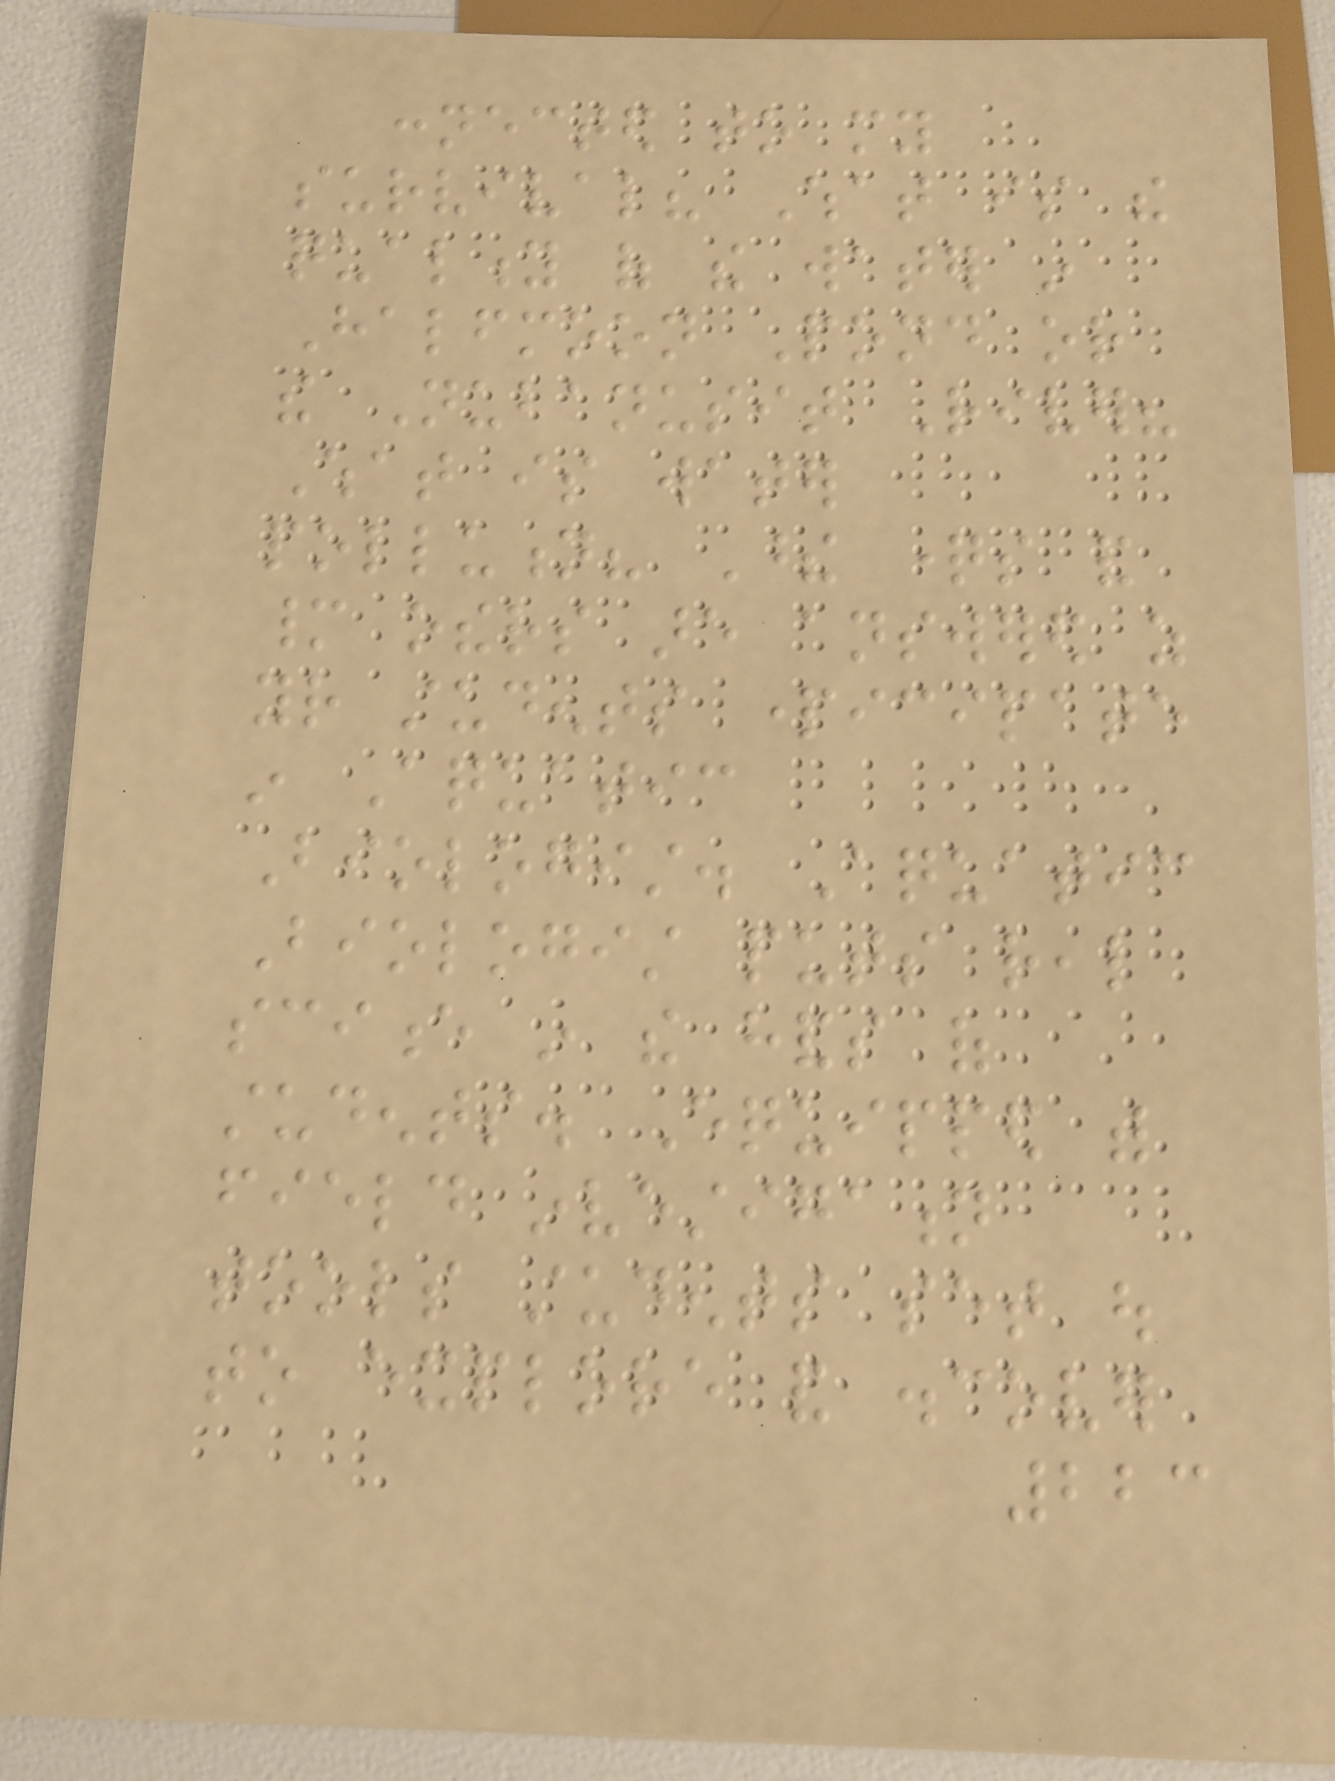connected to my
survival? What is the
quality of the water in
Halfmoon Pond or
the Nubanusit River?
What is water
pollution? These questions and
many others are answered as
your students participate
in Aquatic
Biologist. Aquatic
Biologist puts real
science in the hands of
students. Equipped with
field investigation
tools students set out
to explore and discover
223
